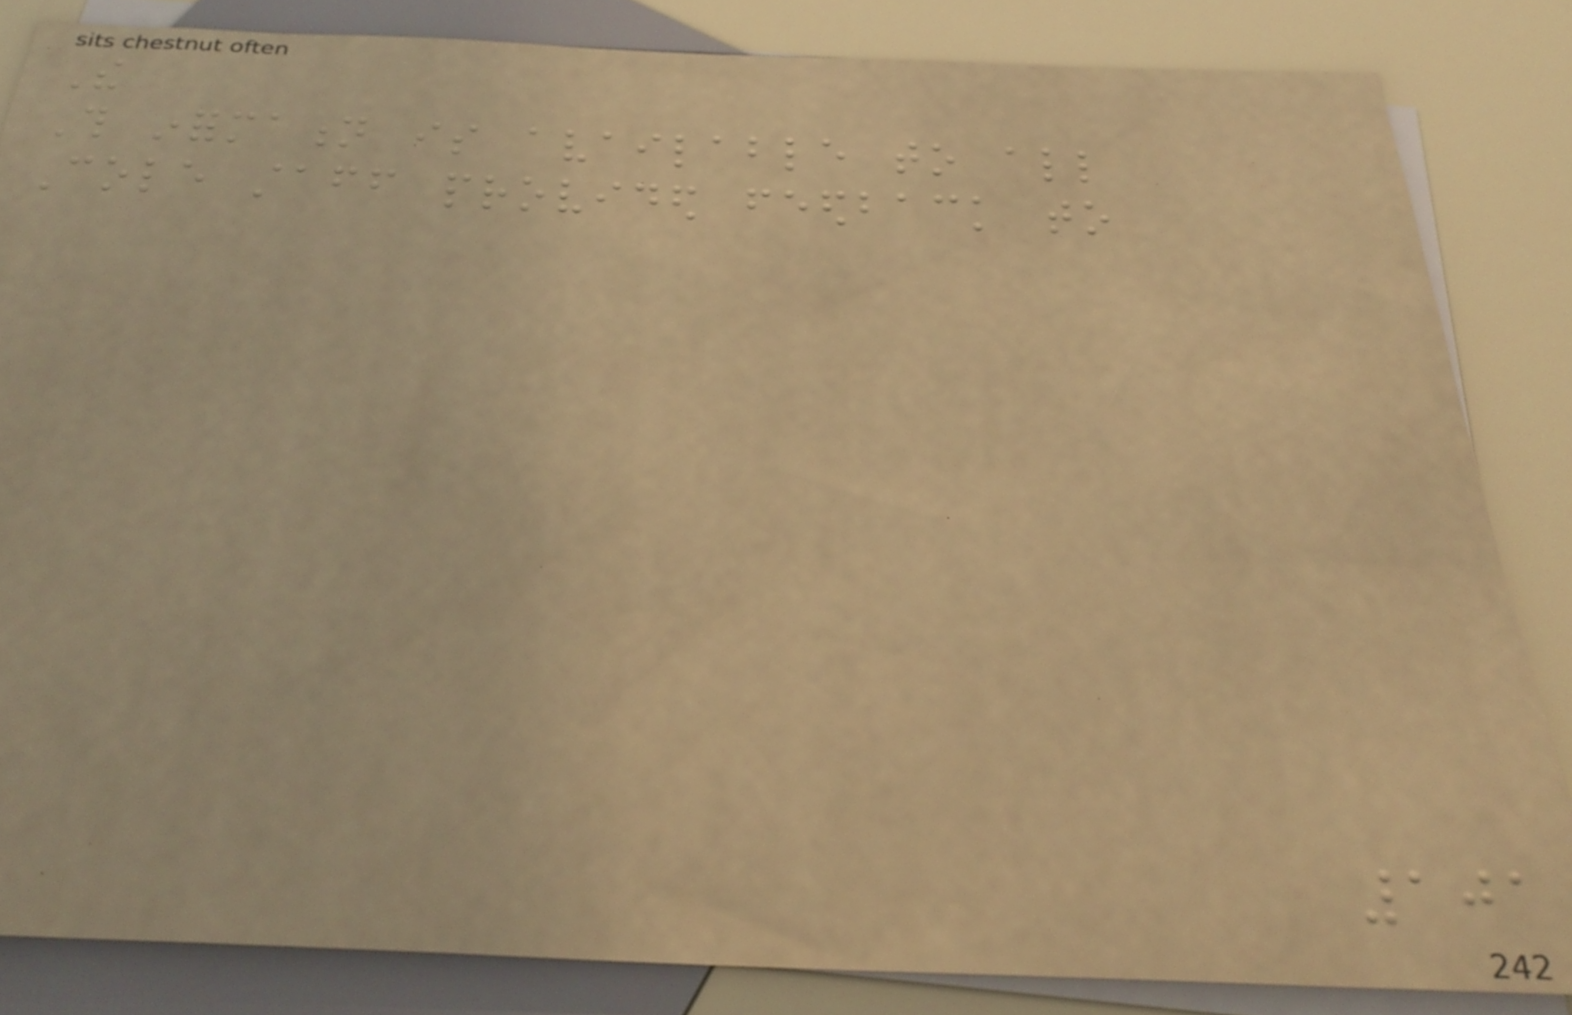The
This information is available to all
Cole staff provided feedback to
101
